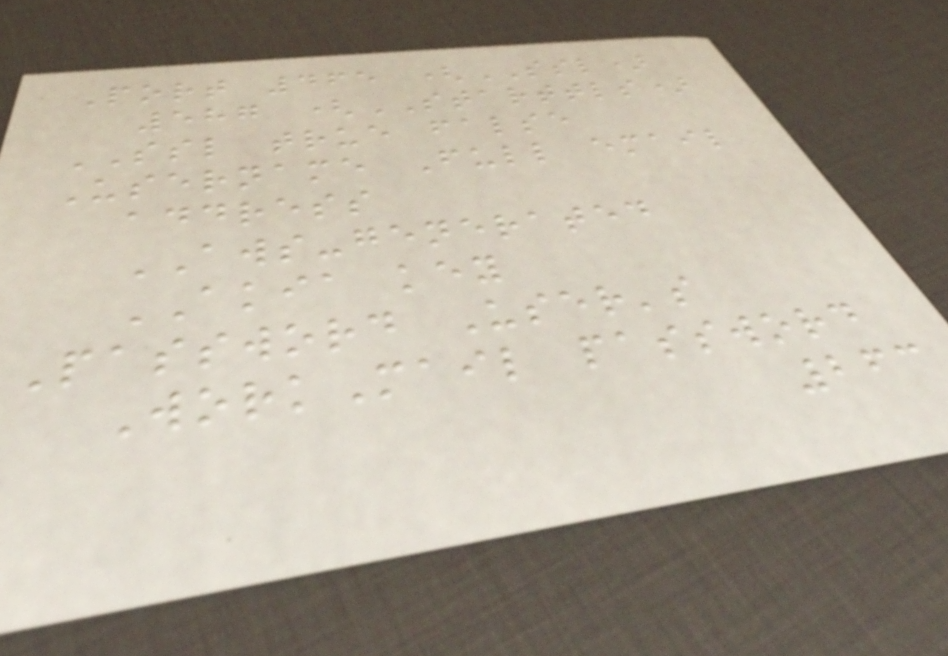Port 465 (SSL)
587 (STARTTLS)
SSL true false
Username Full email
address
AWS-generated
AKIA key
Password User's
WorkMail password
263
